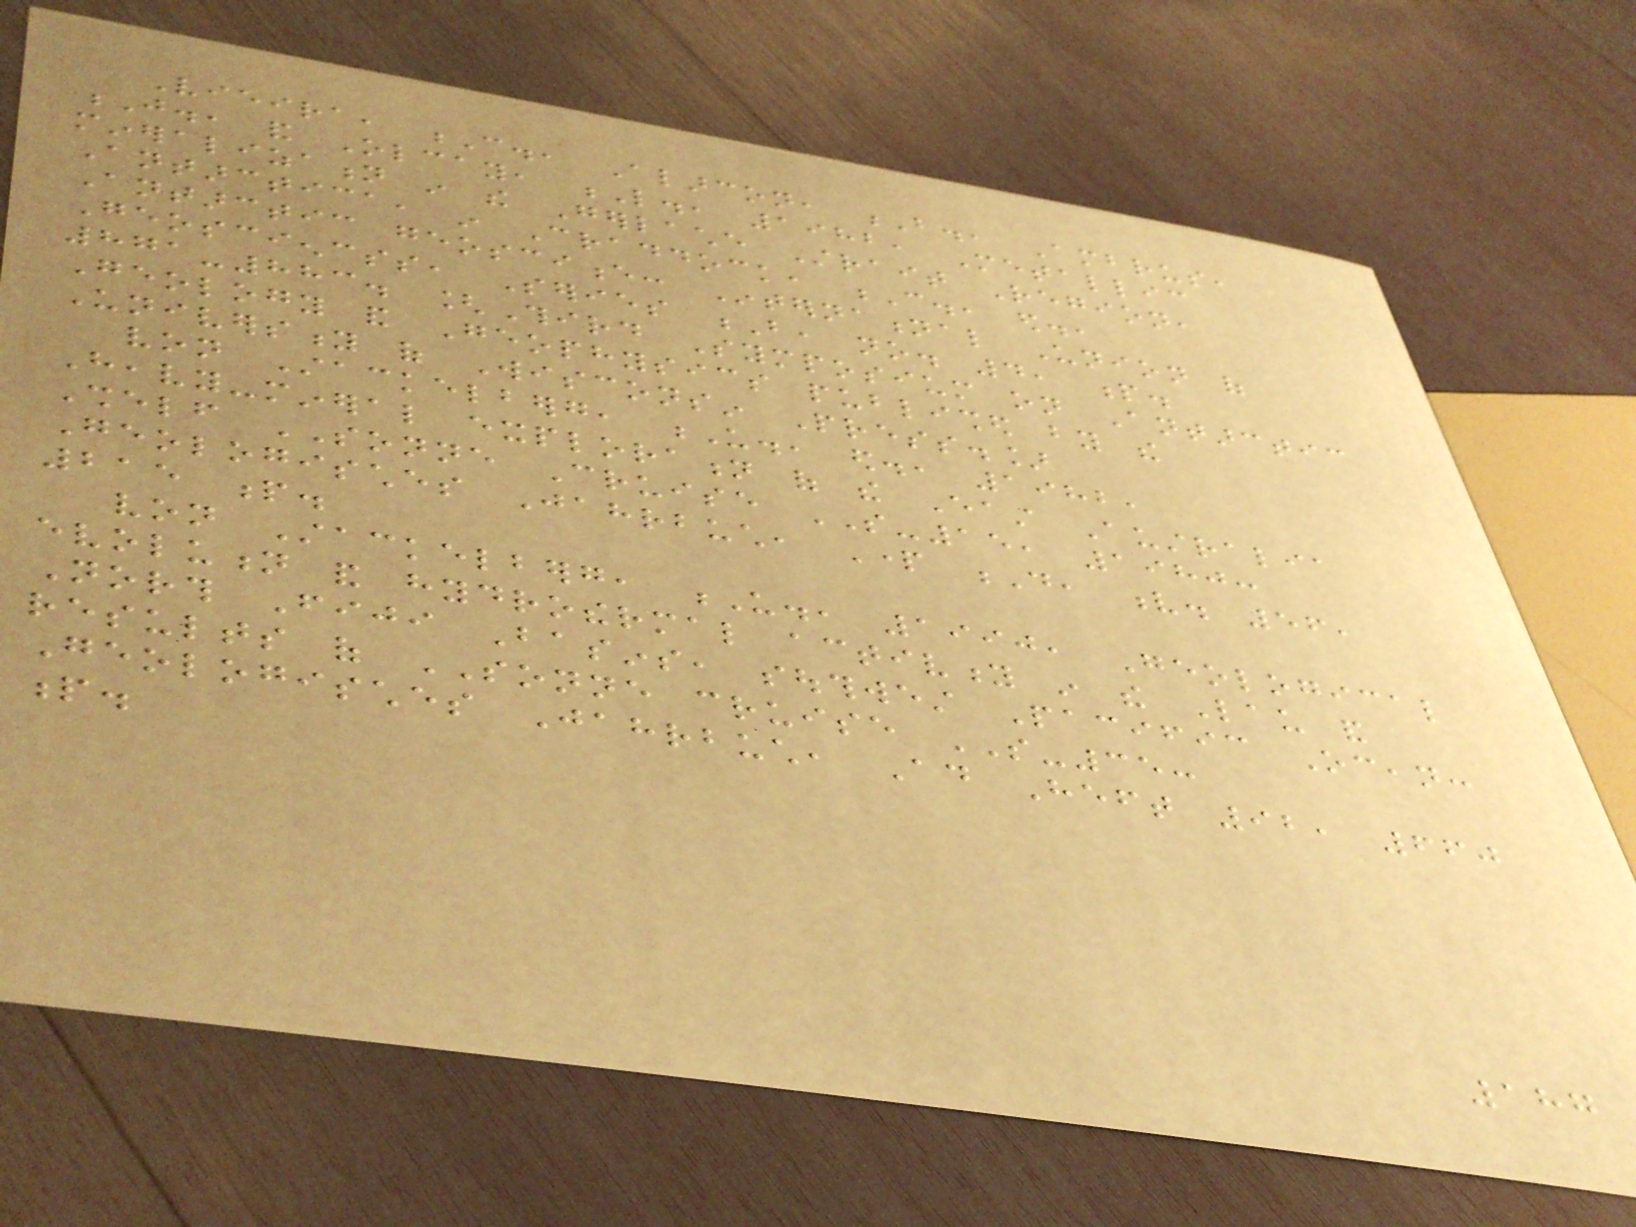Vieira, C., Alarcon, B., Ambrus,
J., and Olcay, L., 1982, Metallic
mineralization in the Gerlache Strait Region,
Antarctica, in Craddock, C., ed.,
Antarctic geoscience: International Union of
Geosciencss, Series B, no. 4, p.
871-883. [Third Symposium on Antarctic
Geology and Geophysics published by the
University of Wisconsin Press.]
von Stackelberg, U., ed., 1982,
Heavy-mineral exploration of the East Australia
Shelf SONNE Cruise SO-15, 1980:
Geologisches Jahrbuch, Part D, v. 56,
215 p.
von Stackelberg, U., 1990, Geological
evolution and hydrothermal activity in the Lau and
North Fiji Basins, southwest Pacific Ocean:
results of SONNE cruise SO-35:
Geologisches Jahrbuch, Ad Heft 92, 660
p.
187
